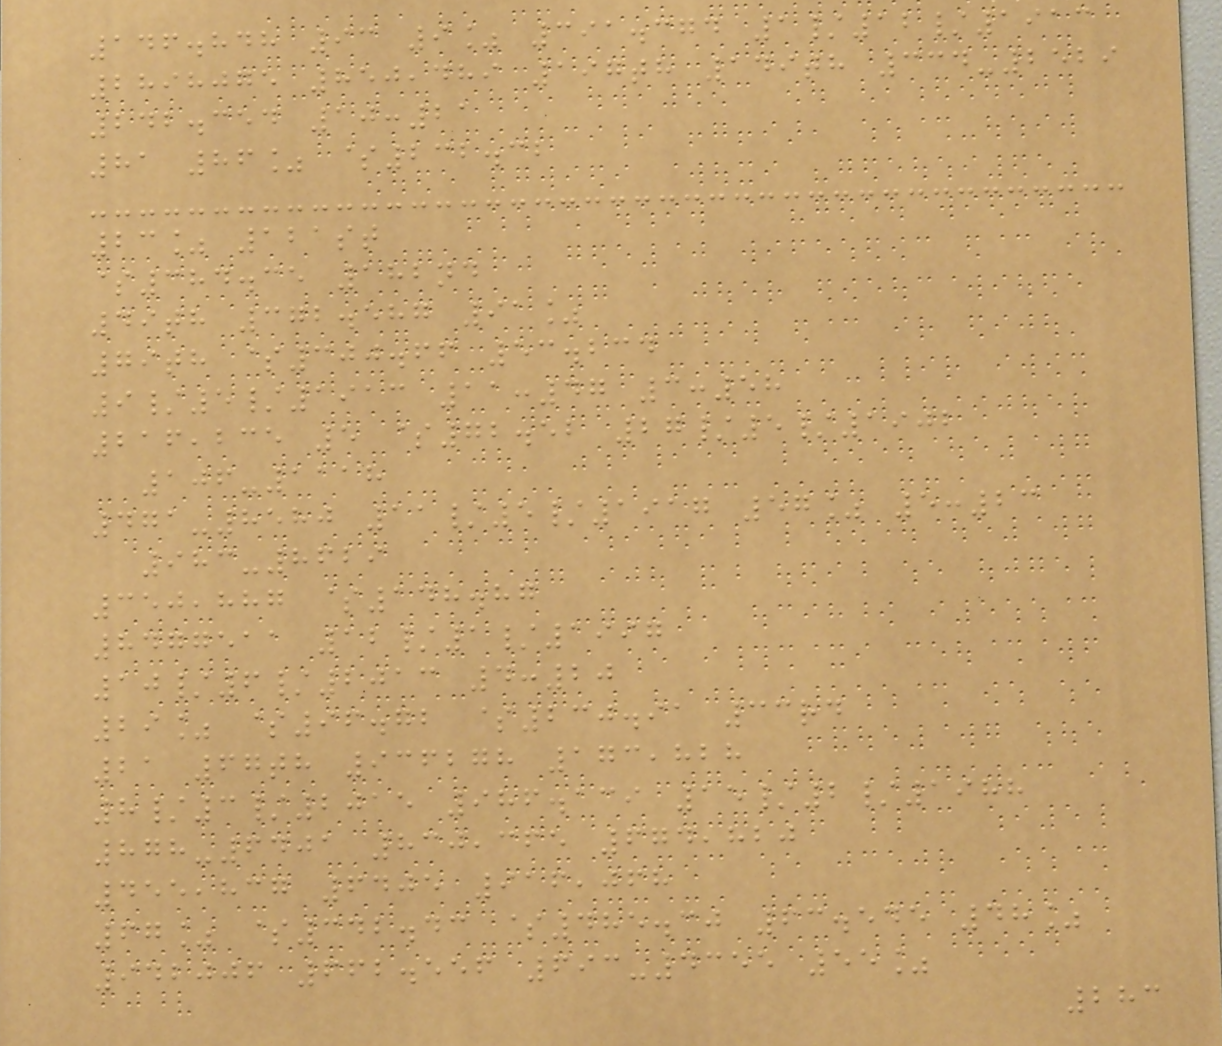146.848 93 9% 391.374 1/12/1913
2898075 850,489 197th 149th 334-2529
242.354 10:21
81 86% $232.32
23% 121st
$384.35 182nd
49th 372.587 91%
79th $300.66 53.234
9/5/1913 11:47 3:58
216,235 5 $72.52 27/5/1902
106-1118
471-8580 11/5/1917 57% 5:23
983-8629
350,887 $148.87
8477511 12/1/1997
10/6/2013 4:20
29% $96.72 $230.91 33rd
21 67th 936278 173,828
8/3/2015 986.139 15/2/1988
878-6401 830,365 674,820
455,837 6405 916,068
67% $342.43 $485.30 63.545 48%
942006 662.556 693-4355 55%
283
